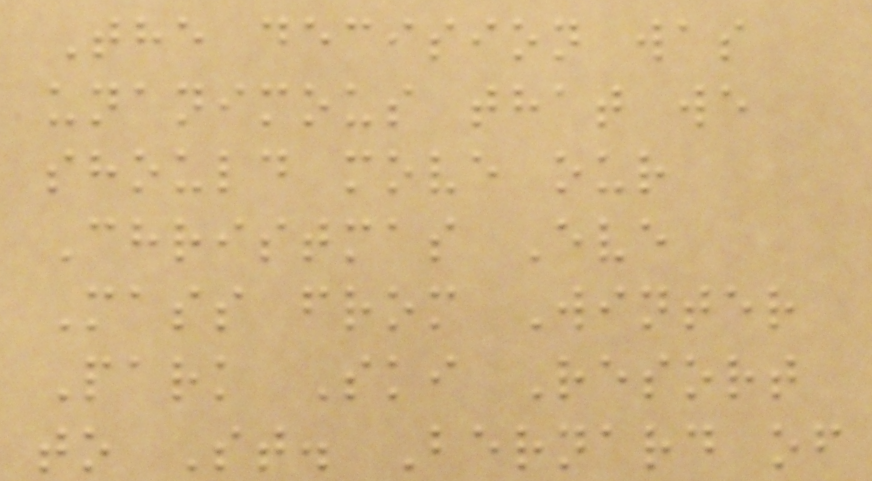The decision was
unanimous that we
should move our
Christmas Eve
Mass from Winter
Park Ski Resort
to St. Bernard of
